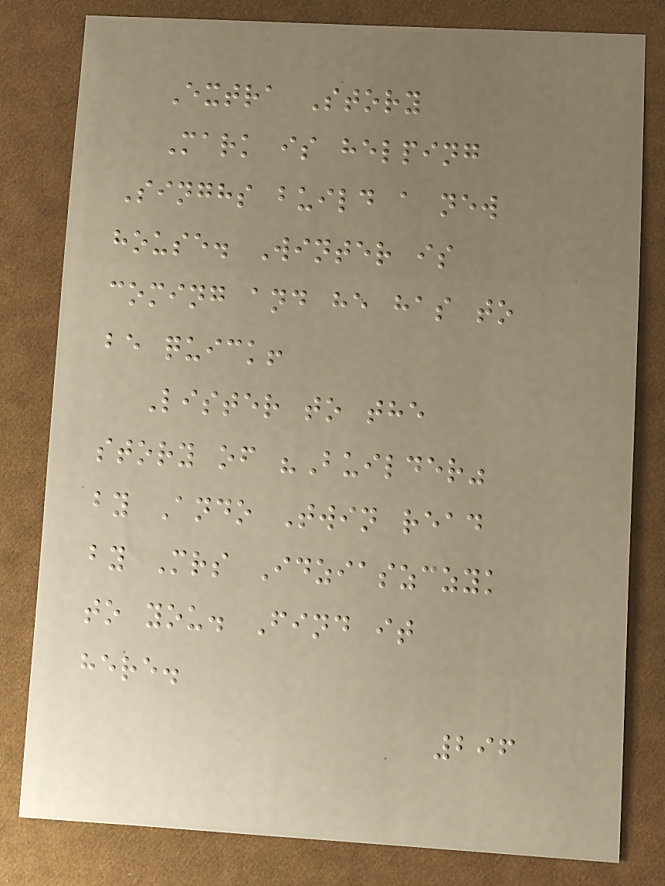Extra Story
Mark is helping
Singhs build a new
house. Winter is
coming and he has to
be quick!
Lister to the
story of "Builder"
by Ando Twin read
by Mrs Idziaszczyk
to you. Find it
here.
296
